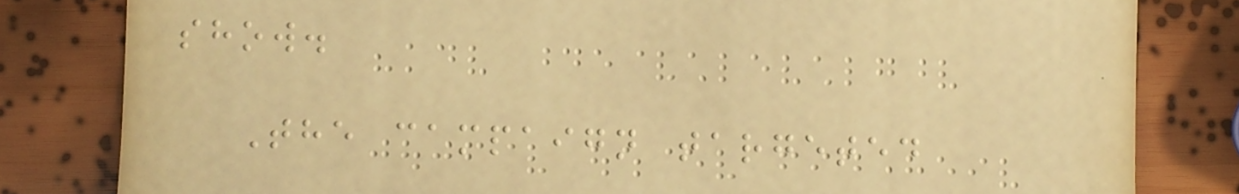show.
The campaign targeted
